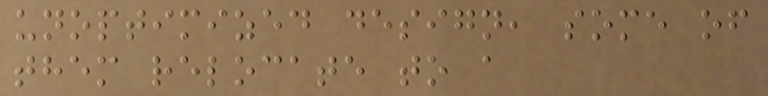unoptimized design, some of
them relocate to a
